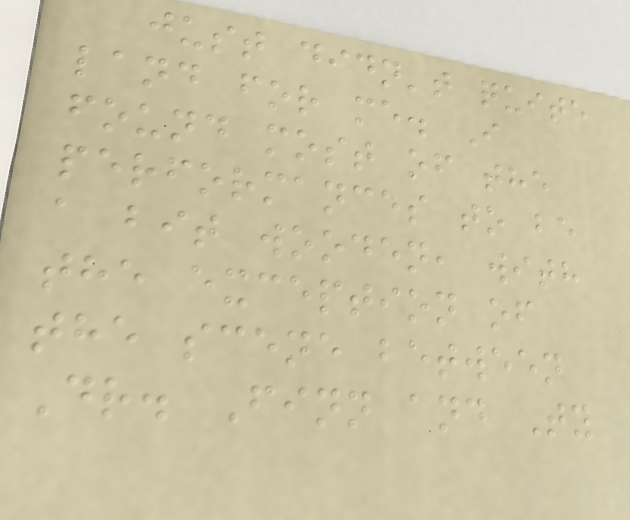just didn't quite
land for me. I
found most of the
performances to be
a bit wooden, with
the exception of
the scene between
Dr. Finn and Ty
